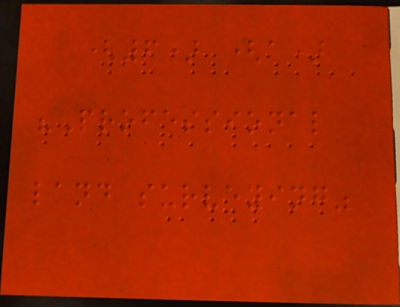(6) (a)
"Professional
land surveying"
